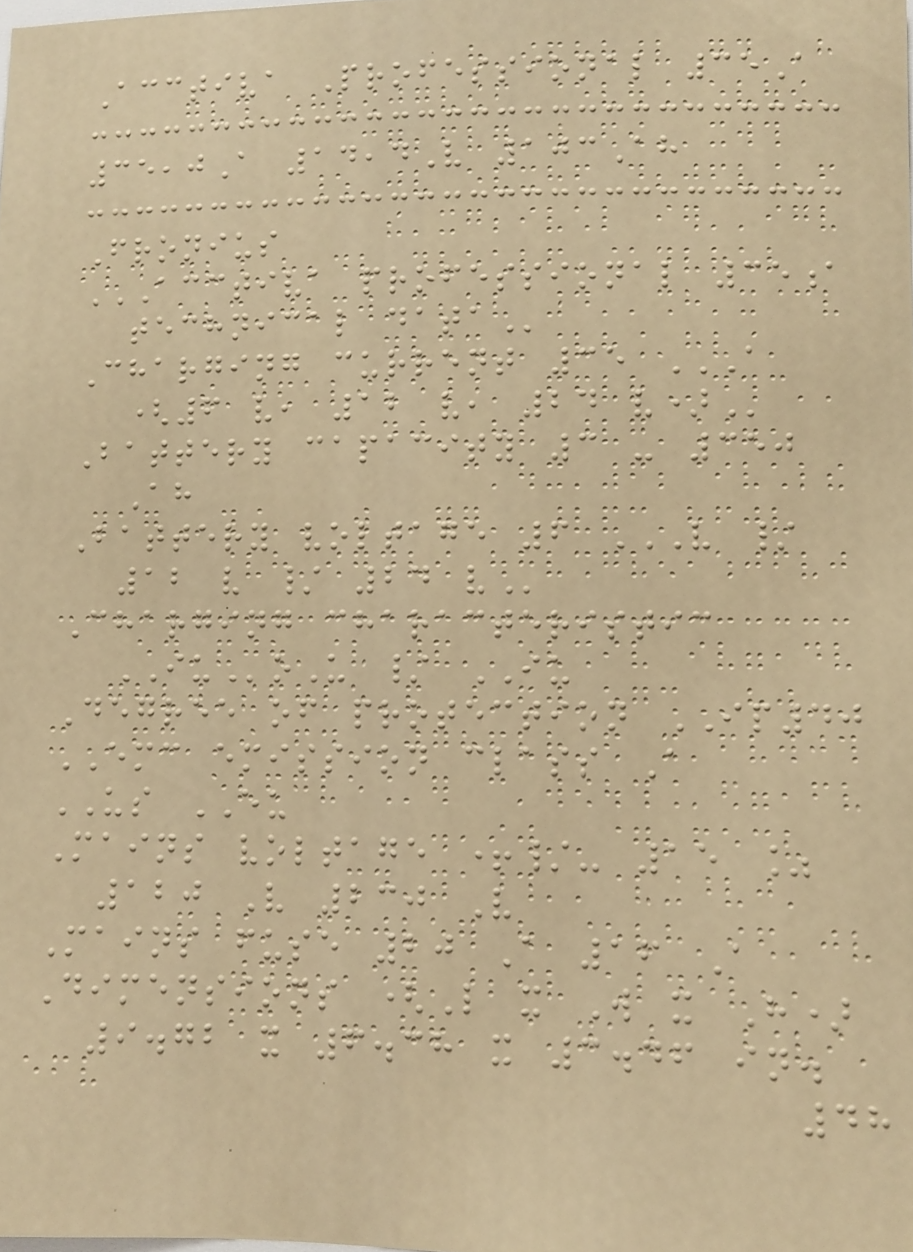Acctiva Professional 35A
35,0A 14,4V 103Ah
Fronius
ACCTIVA PROFESSIONAL 35A
TECHNICAL DATA
Charging current 35 A
(6 V, 12 V, 24 V)
Battery capacity 3 - 350
Ah
Battery voltage 6 V /
12 V / 24 V
Charging characteristic
IUoU / IU
Degree of protection IP40
EMC emission class A
US EU
Mains voltage +/- 15 %
120 V 230 V
Mains fuse 20 A 16 A
Dimensions (L x W x H)
9.72 x 6.38 x 3.46 in.
48
